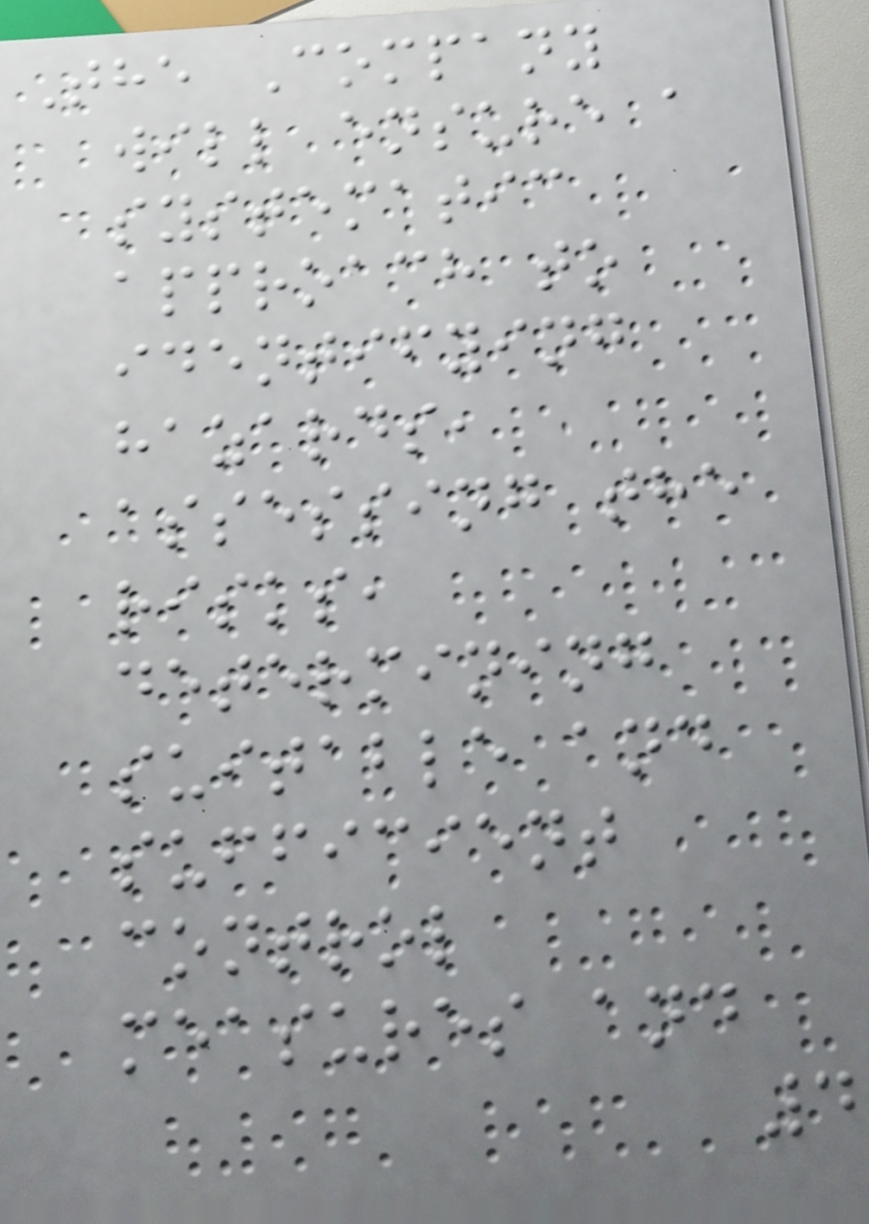The Company
will ensure a
systematic
approach to
identifying
hazards,
assessing the
risks,
determining
suitable and
sufficient
control
measures and
4
